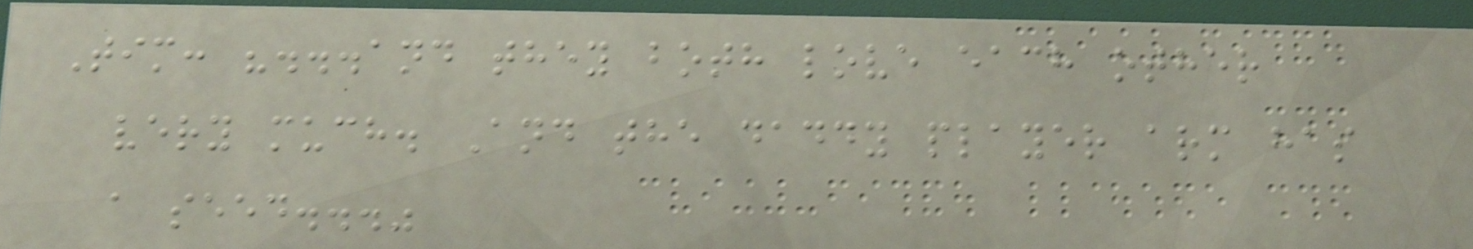Tim: "...and they both love each other
very much. And the daddy player arm has
a seed..."
